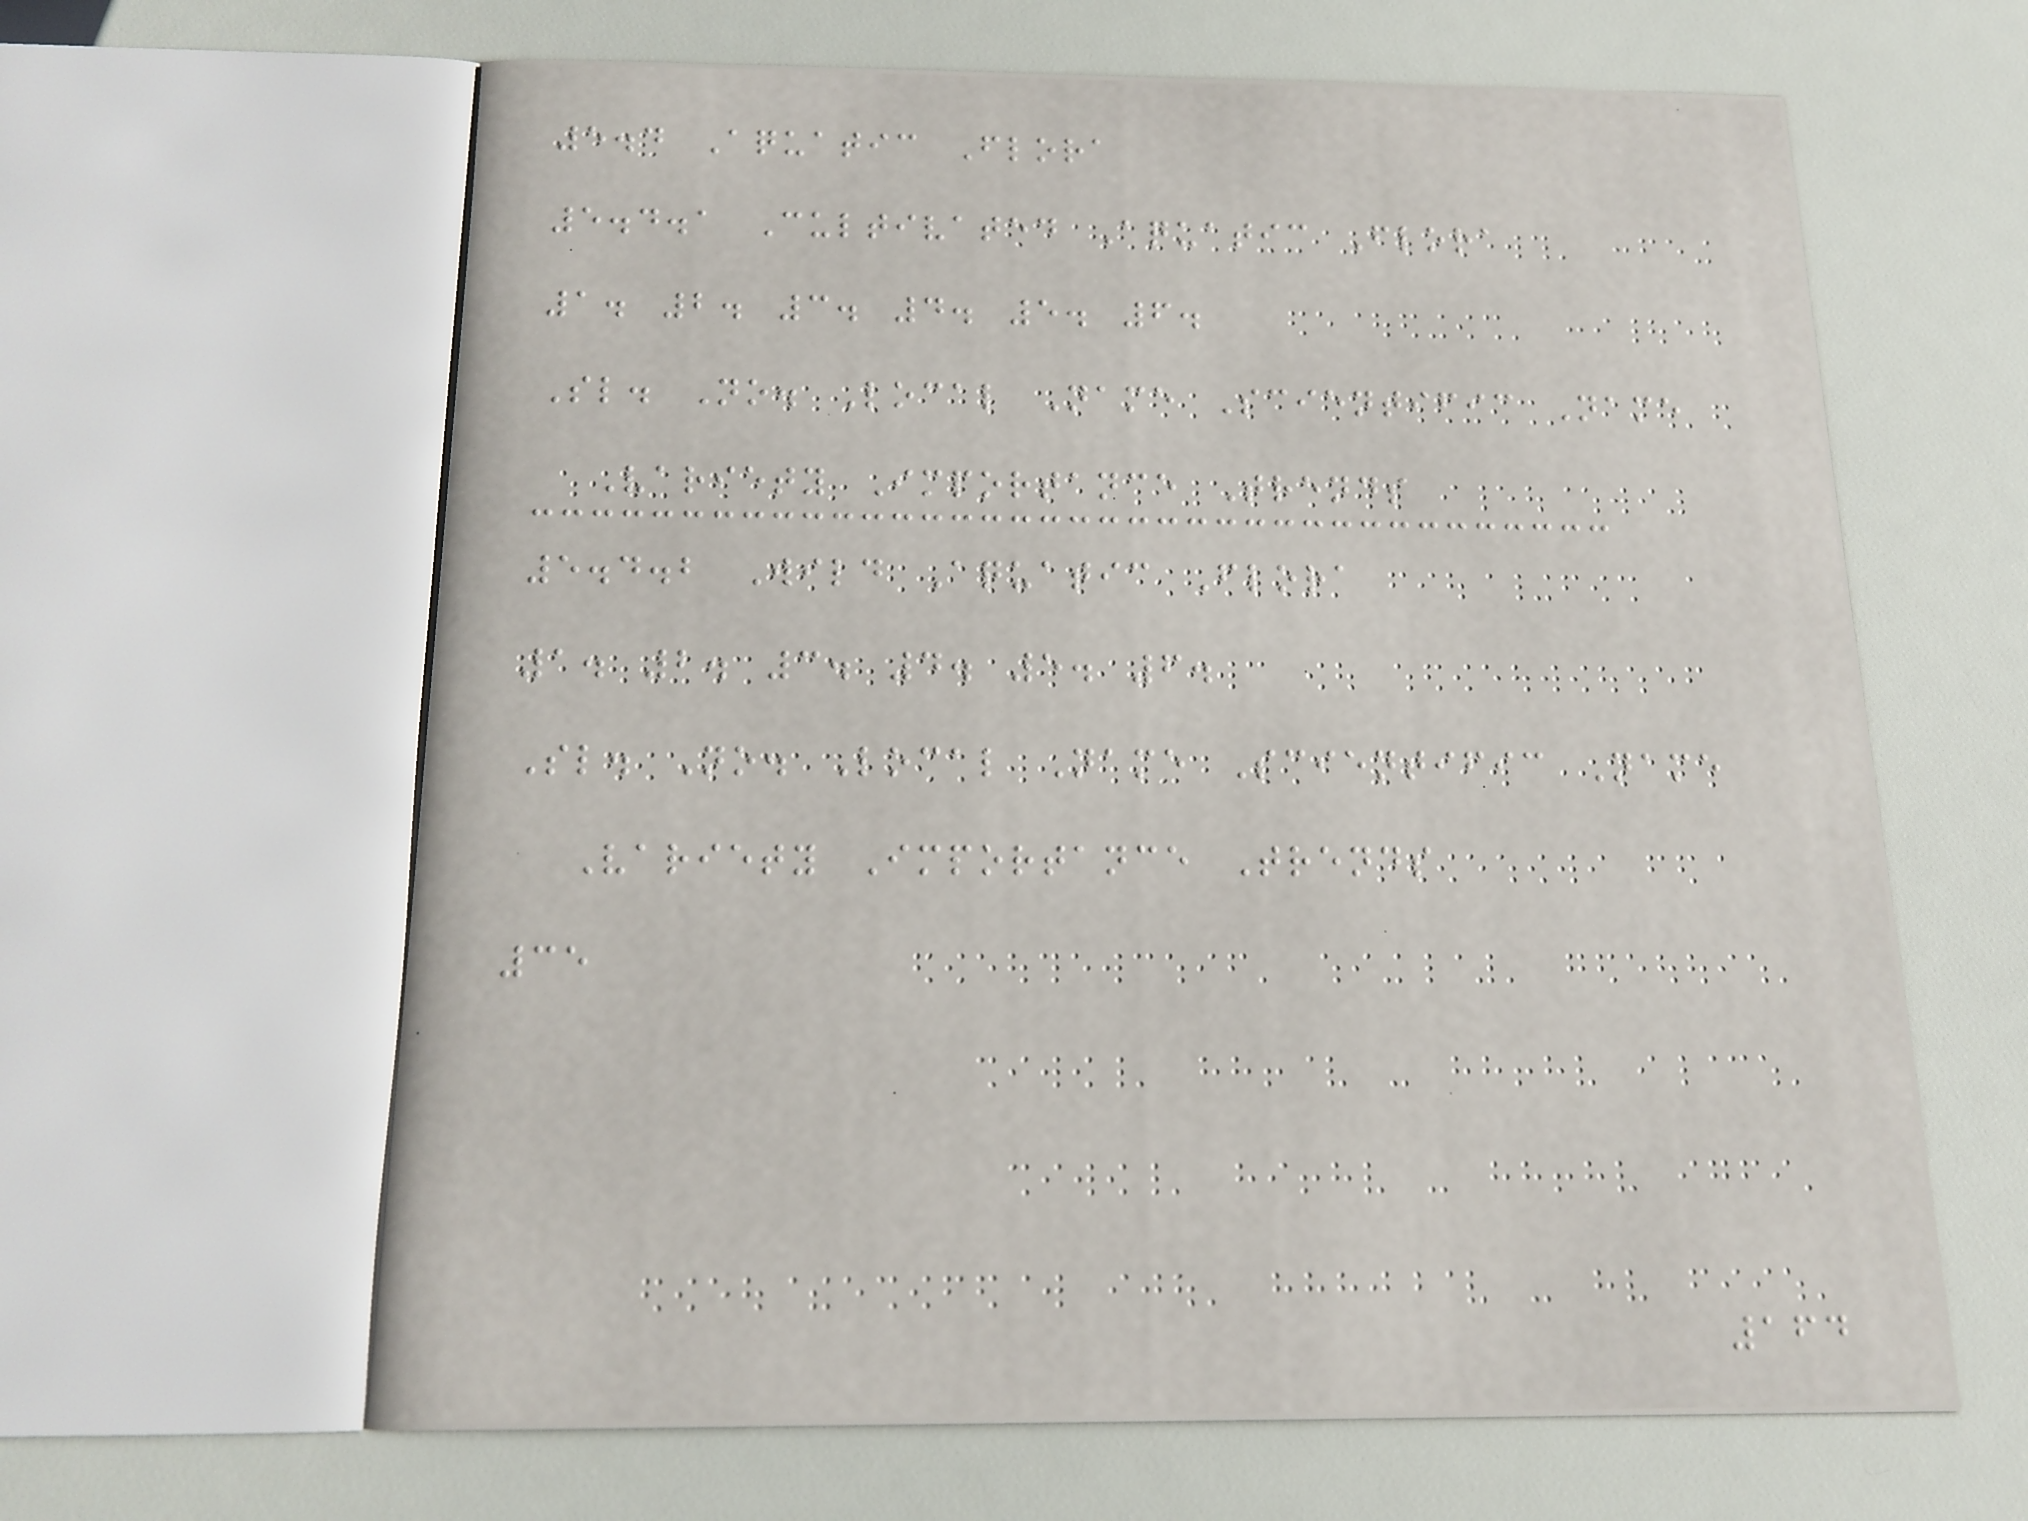5.4 Aquatic Flora
5.4.1 Cultivated Aquatic Flora
1. 2. 3. 4. 5. 6.
Sl. No. Local Name Scientific Name
Variety Importance Trends
5.4.2 Wild Aquatic Flora
1. 2. 3. 4. 5. 6.
Sl. No. Local Name Scientific Name
Variety Importance Trends
35
164
